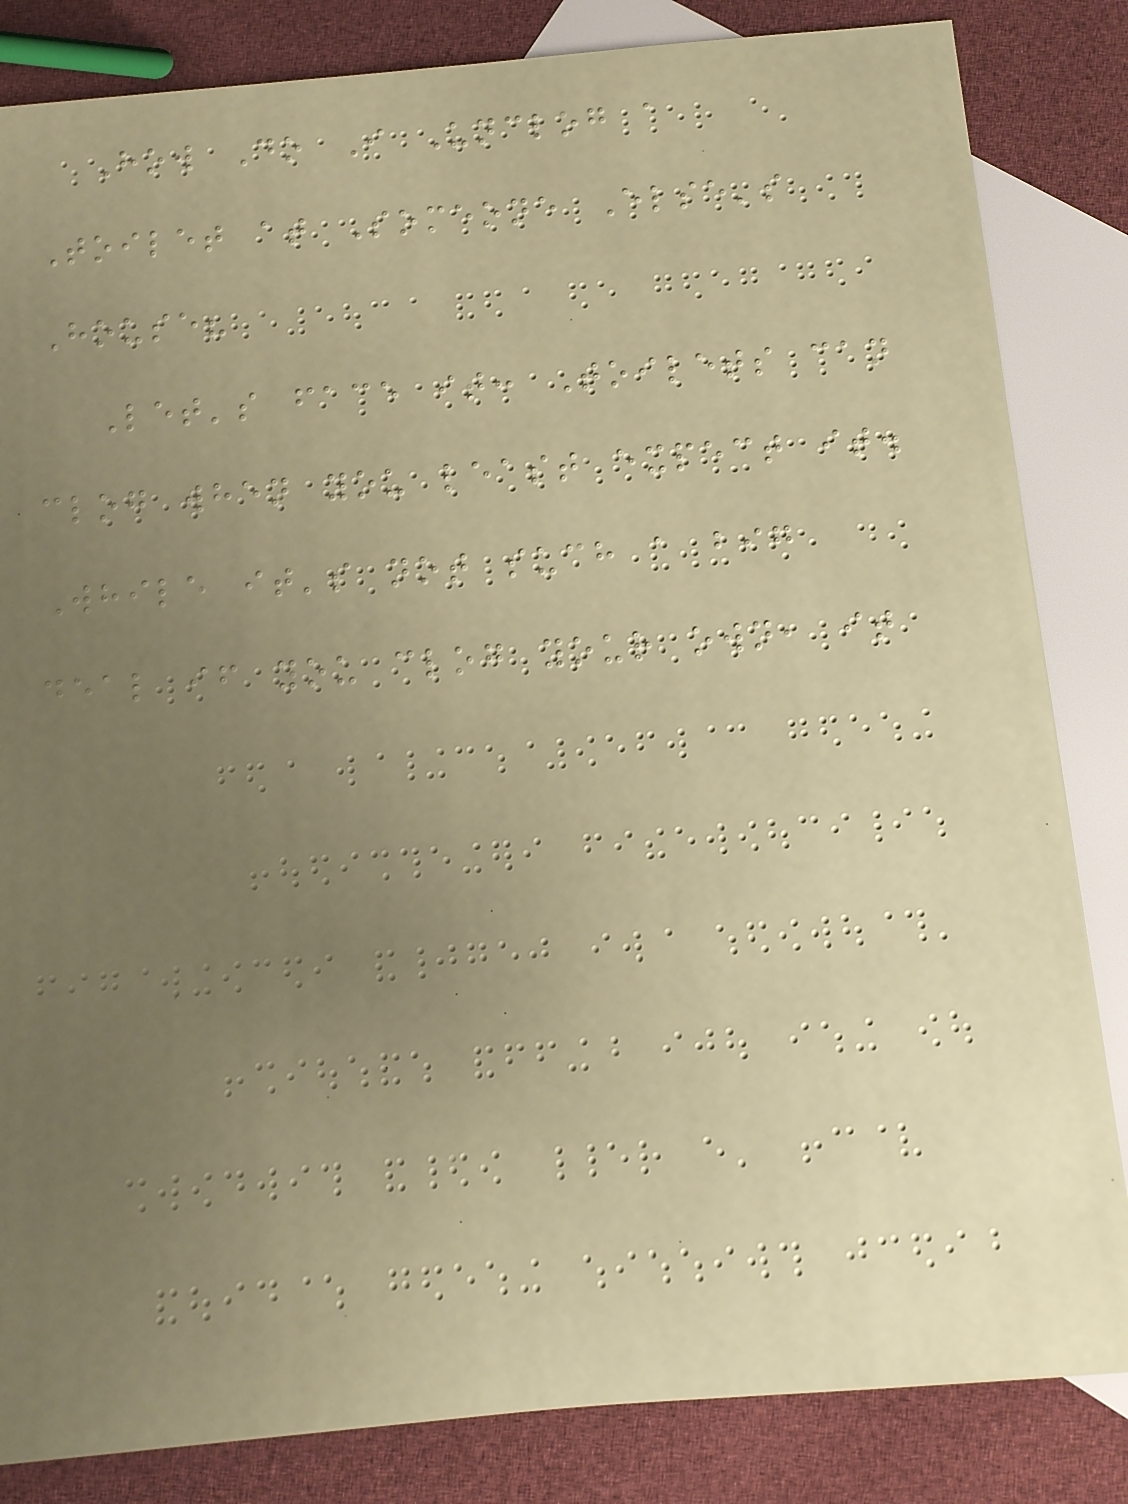How Do I Unclog a
Toilet at Someone Else's
House?
Let's face it: Toilets can
clog when you least expect it.
While it's not such a big
deal if you clog your own, it
